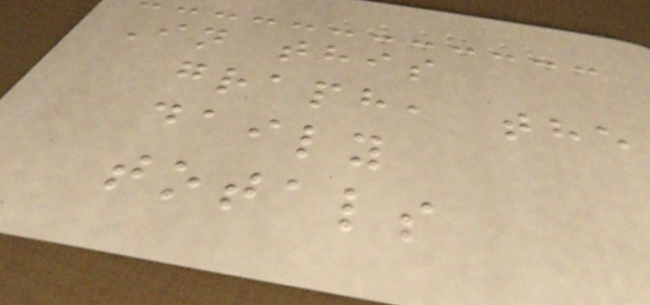In this
graph, the
daily
totals
